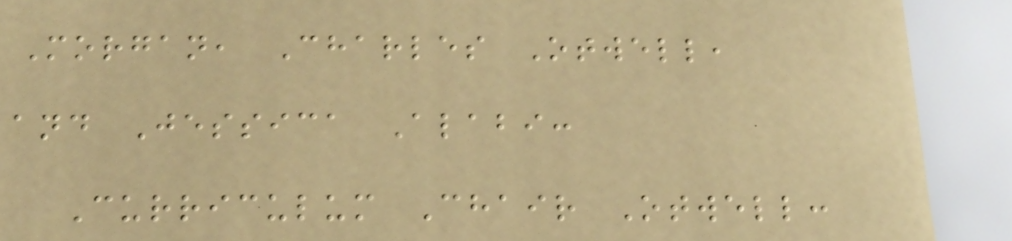Morgan, Charles Otwell,
and Jessica Alabi:
Curriculum Chair Otwell:
